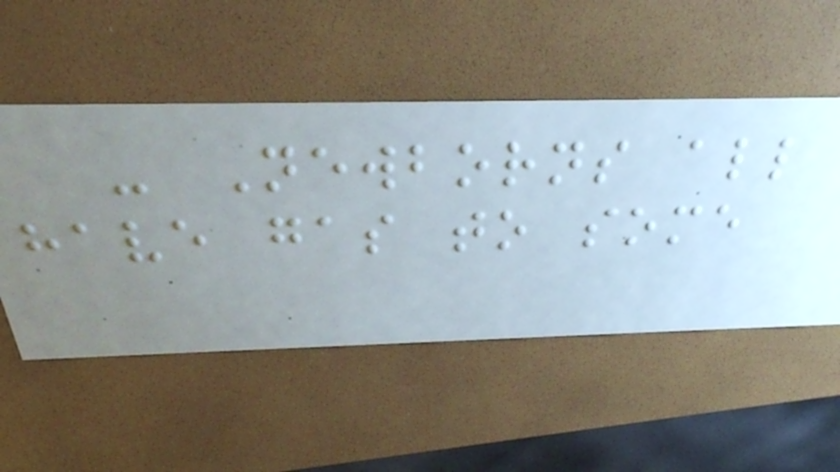- Newborns all
have gas to some
